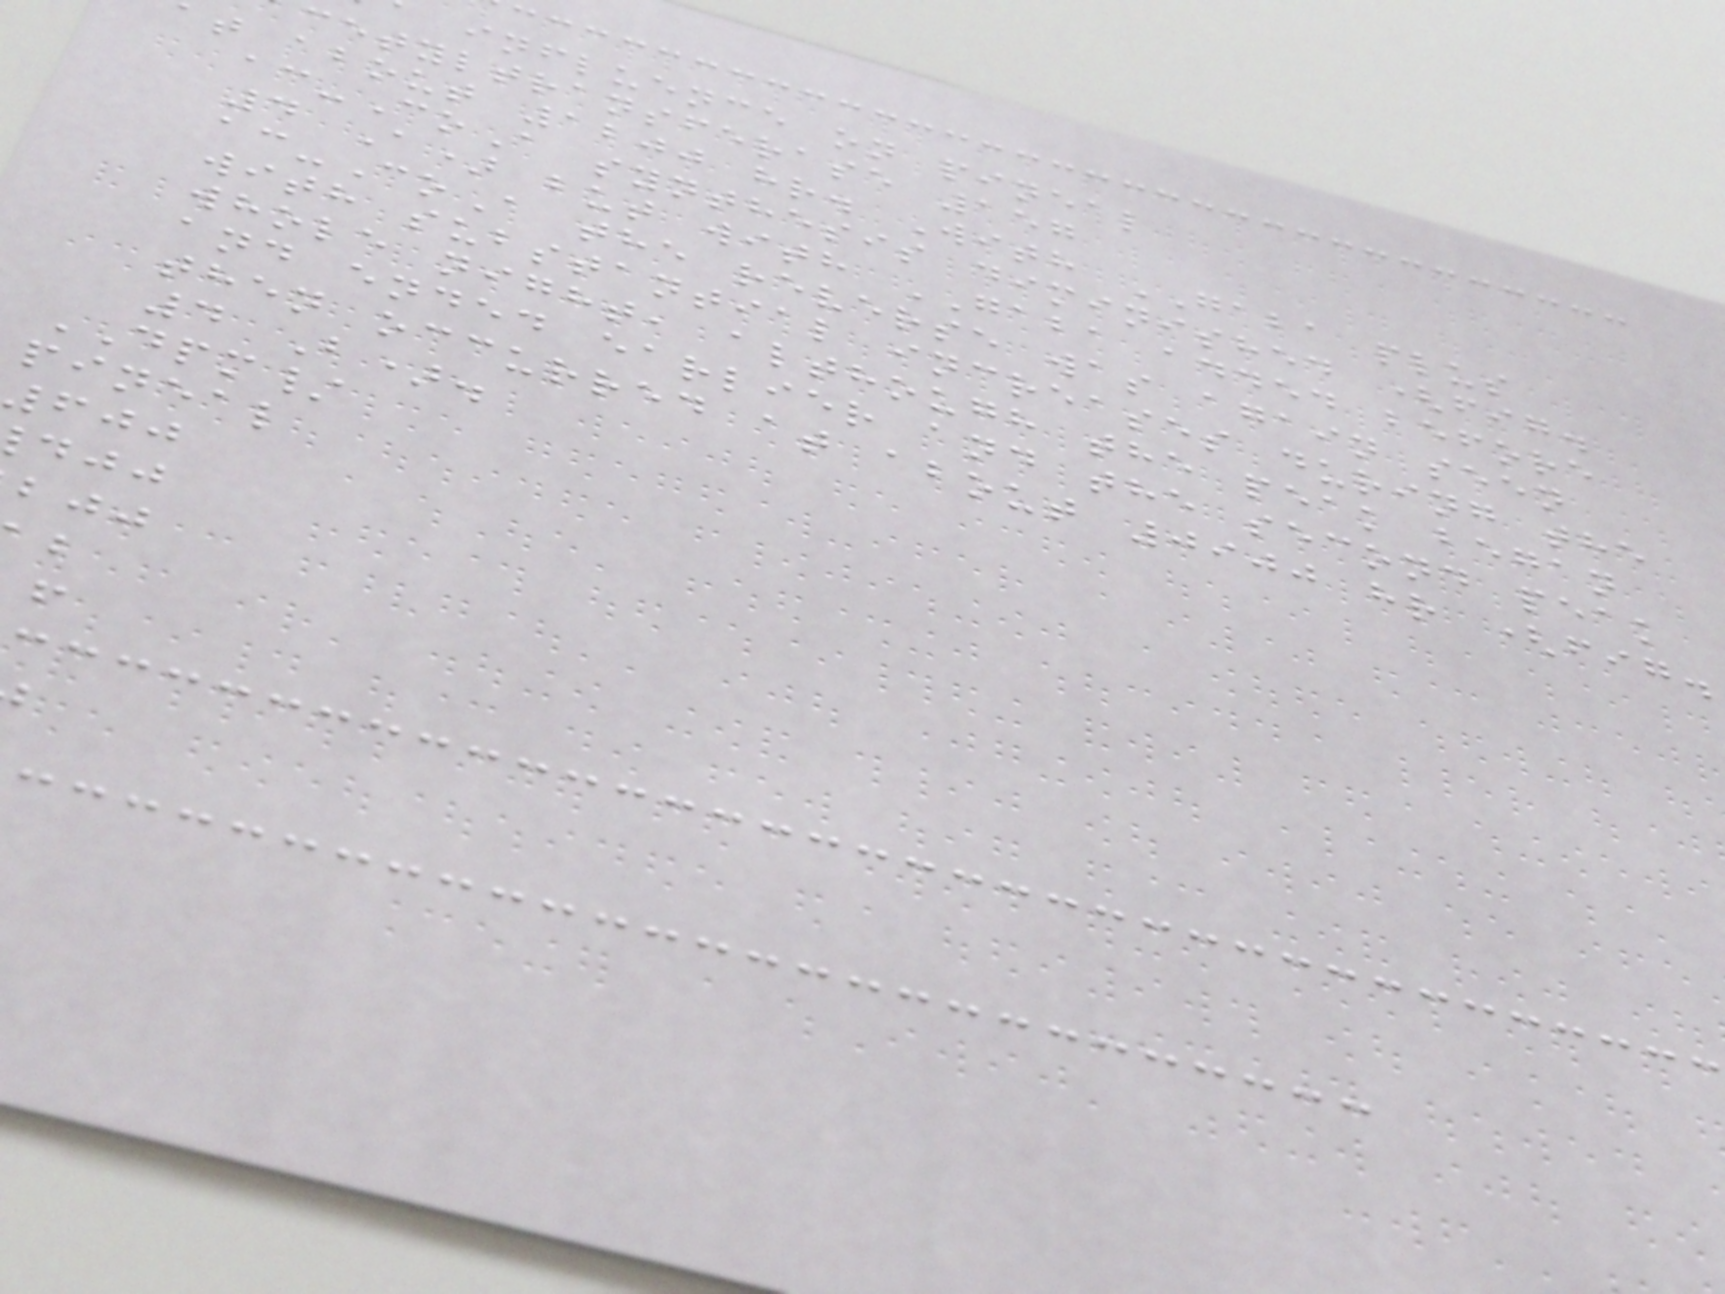influence on pineal
cetyltransferase 157
t about 1200 hr. With GABA plus
ac-CoA synthesis diminished (fig.
4 A) but with GABA added before
ac-CoA the reverse was again seen
with substantial increases during the
whole night, although the peak began
and ended earlier and the second peak
then occurred at about 0900 hr (fig.
4 B).
DPM/
pineal
600
